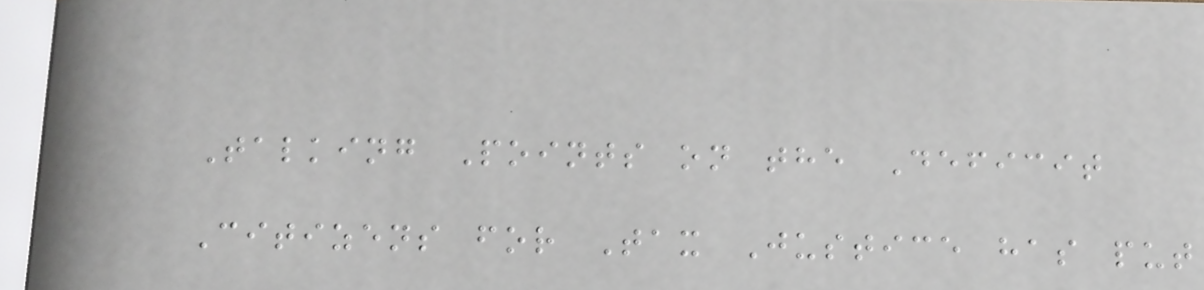Talking Points on the Deficit
Citizens for Tax Justice has put
